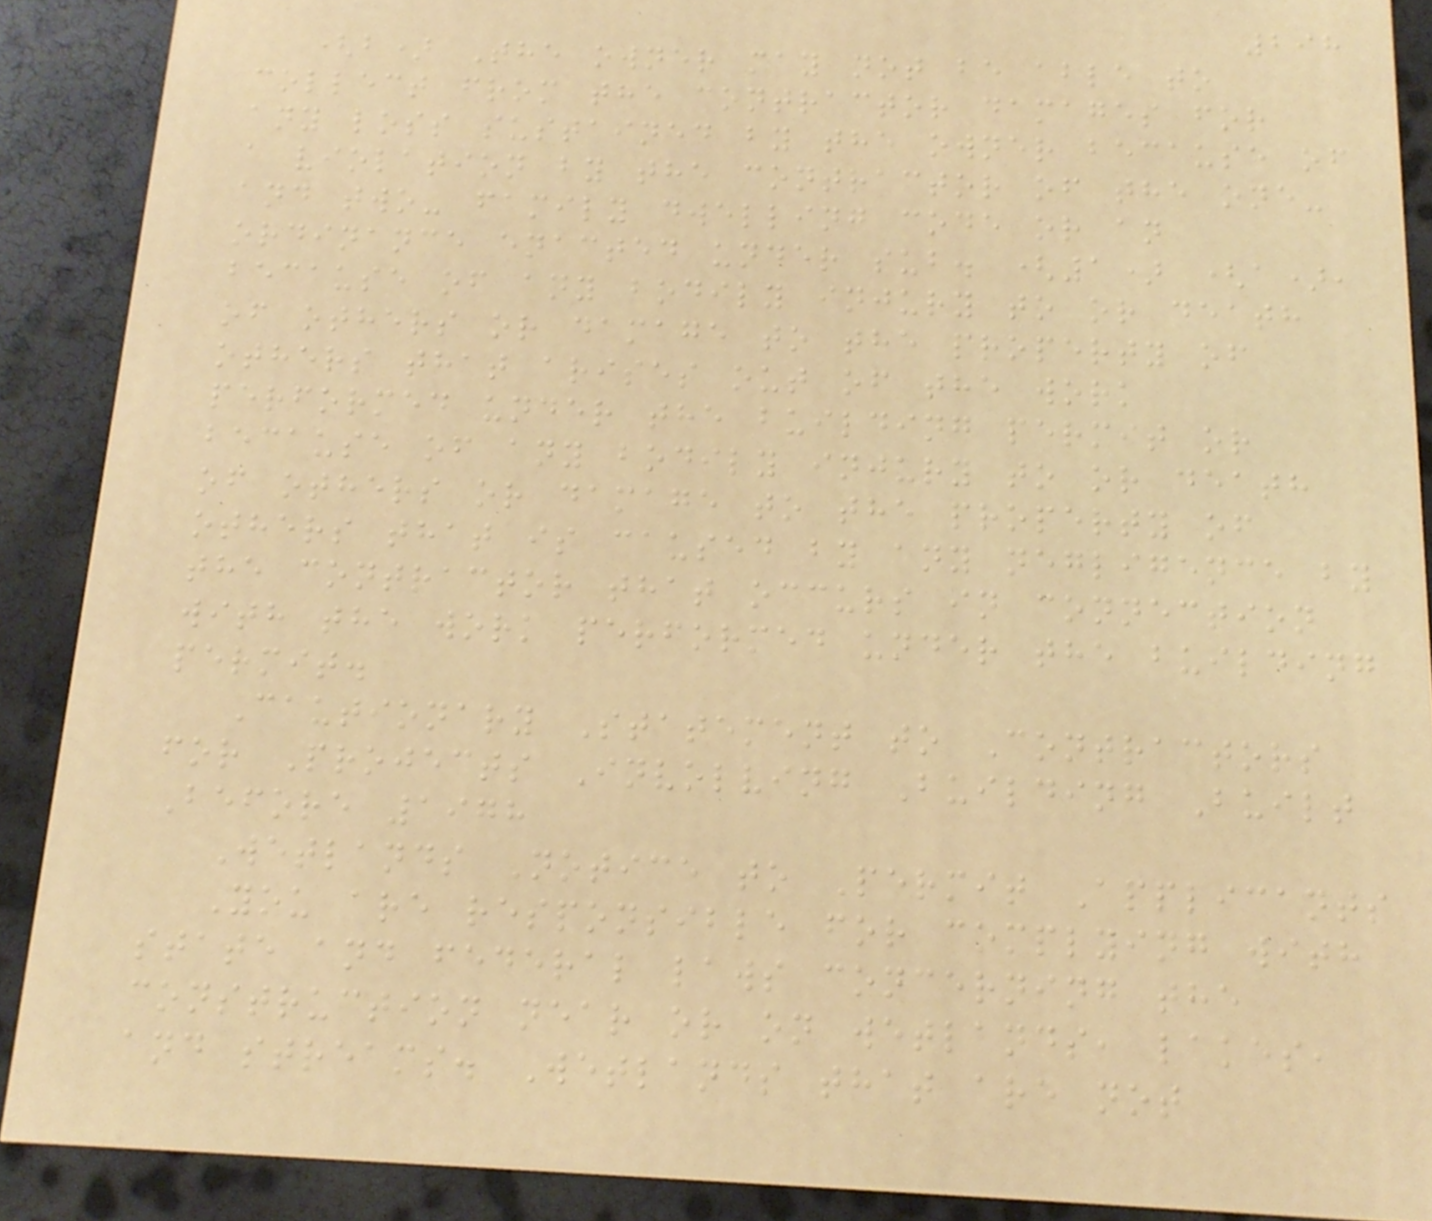298
(b) The owner may not be able to
collect from the contractor damages for
any loss sustained by the owner because of
a violation by the contractor of the one-
and two- family dwelling code or an
ordinance enacted under sub. (1) (a),
because of any bodily injury to or death
of others or damage to the property of
others that arises out of the work
performed under the building permit or
because of any bodily injury to or death
of others or damage to the property of
others that is caused by any negligence by
the contractor that occurs in connection
with the work performed under the building
permit.
Cautionary Statement to Contractors
for Projects Involving Building Built
Before 1978
Wetlands Notice to Permit Applicants
You are responsible for complying with
state and federal laws concerning the
construction near or on wetlands, lakes,
and streams. Wetlands that are not
